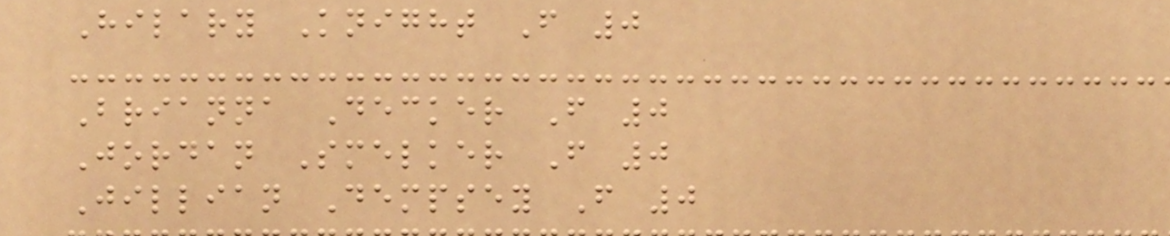Hilary Knight F 0
Brianna Decker F 0
Jordan Smelker F 0
Jillian Dempsey F 0
